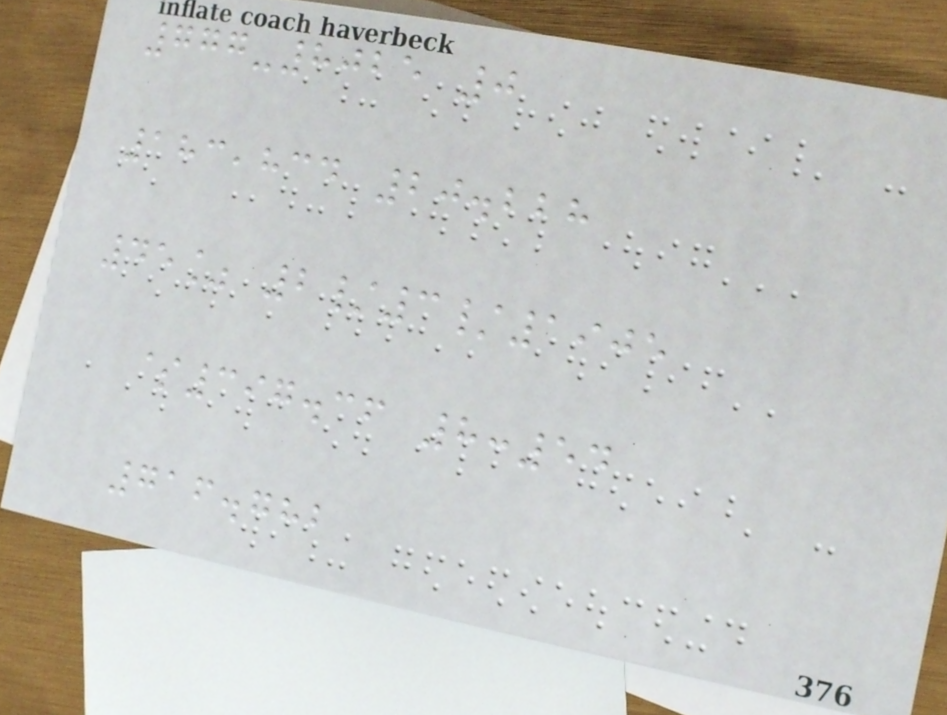777-8025 0
183,834 20.228
45% 2/3/1905
$397.36 8:54
716.782
